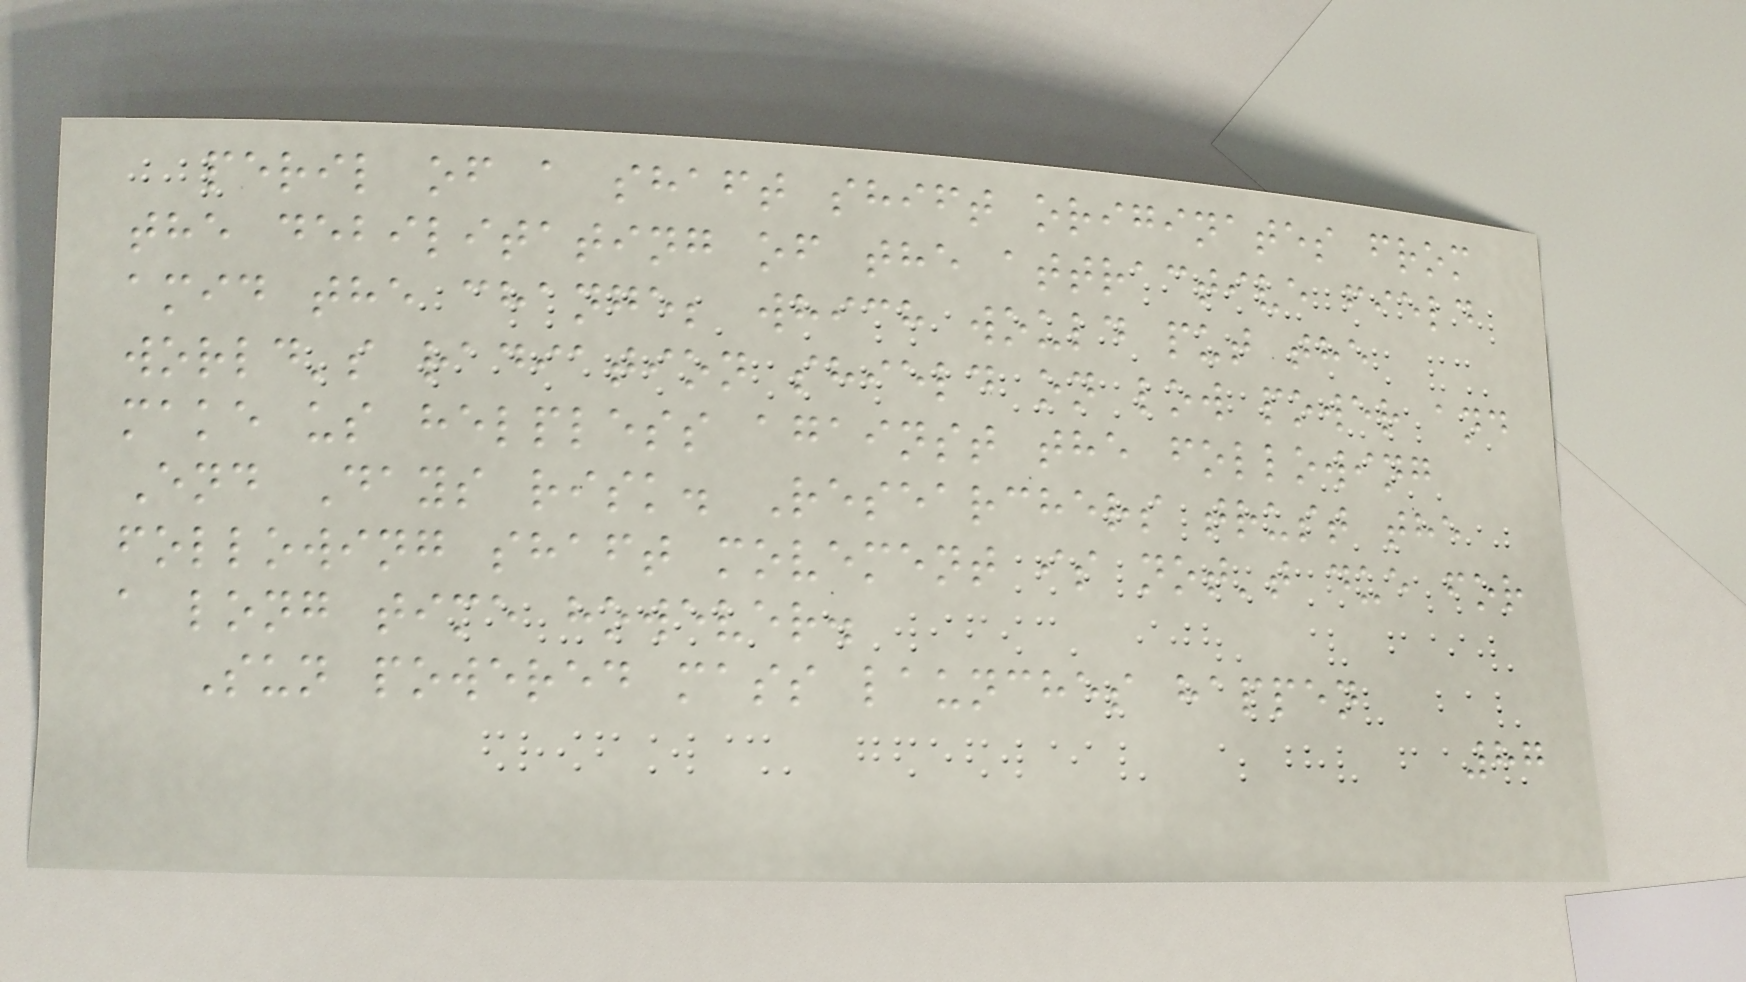peril of a shaft shift originates from
the debilitating of the attractive field
amid the change; which would put the
world's radiation shield on low power and
make us helpless against the following
End Days risk. Researchers trust the
following shaft movement is not't due for
a long time however.
Sun powered mass launches happen
87
